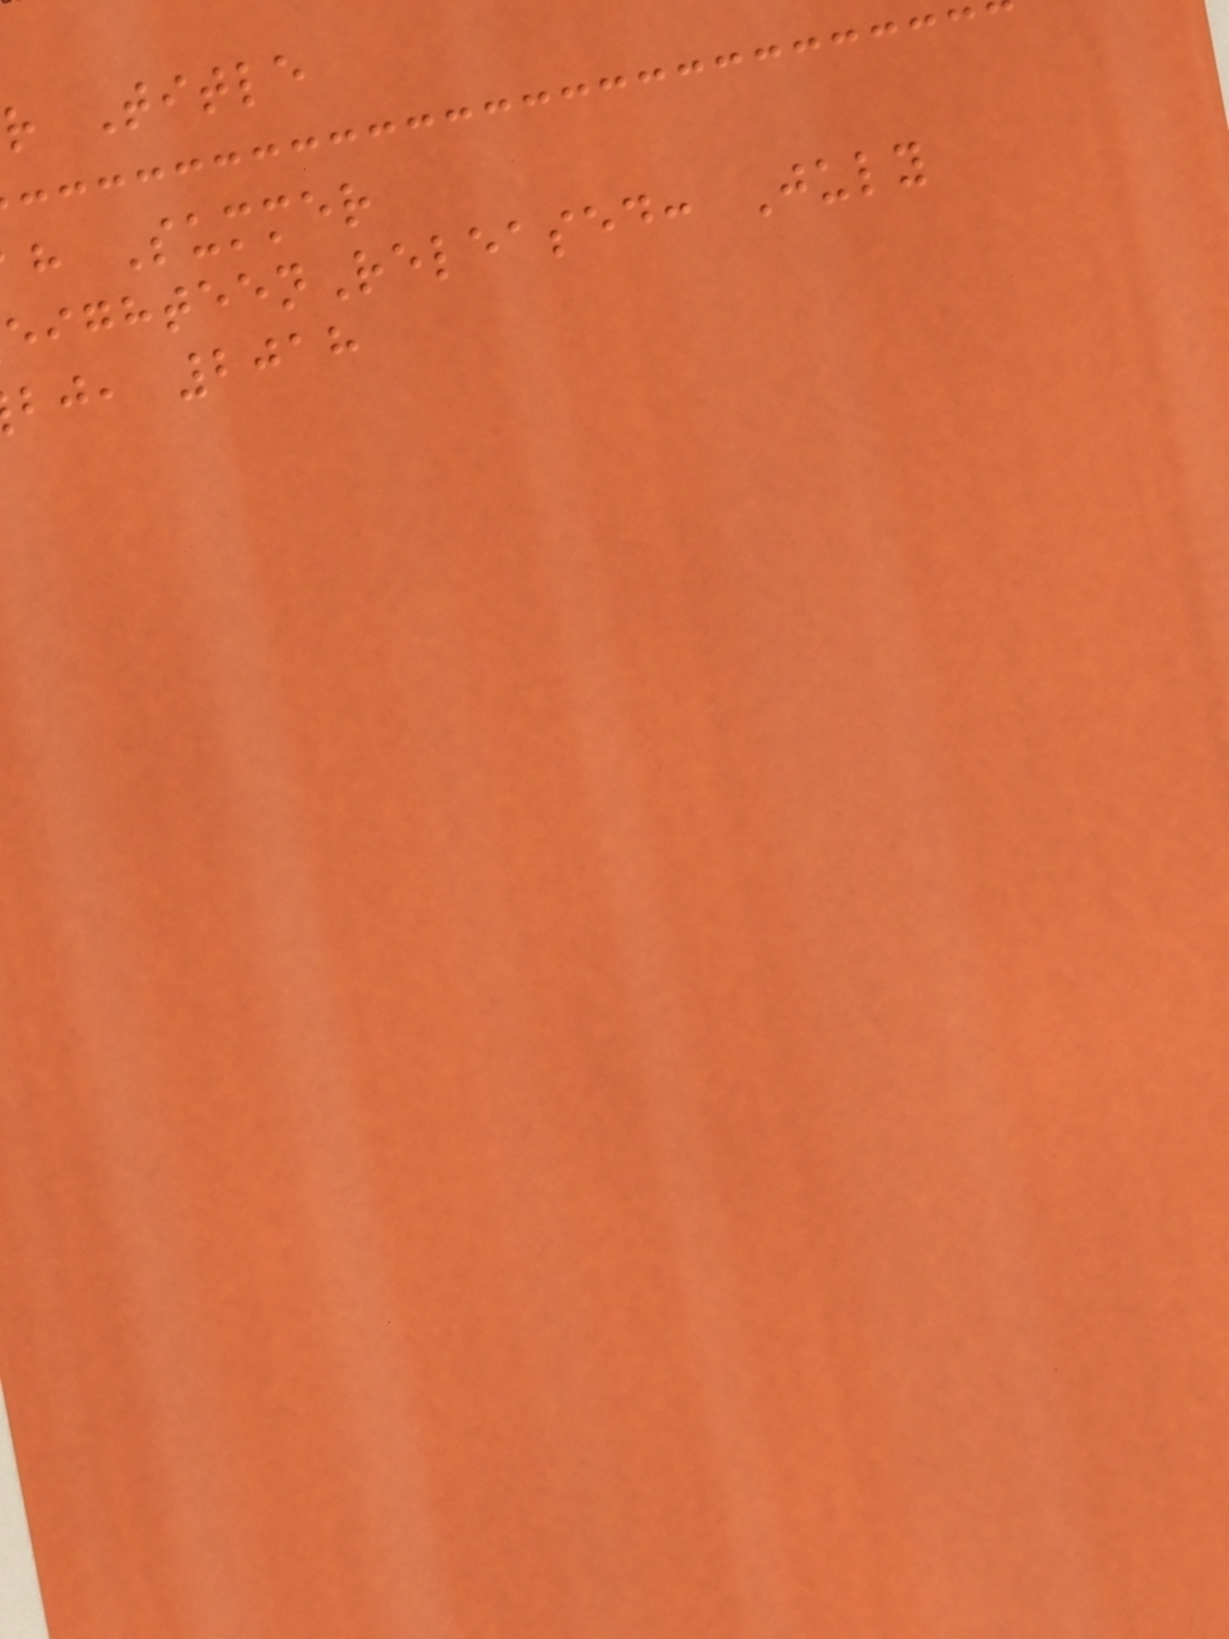r Title
h Summer
ighteenReleased: July
bj, 2018
